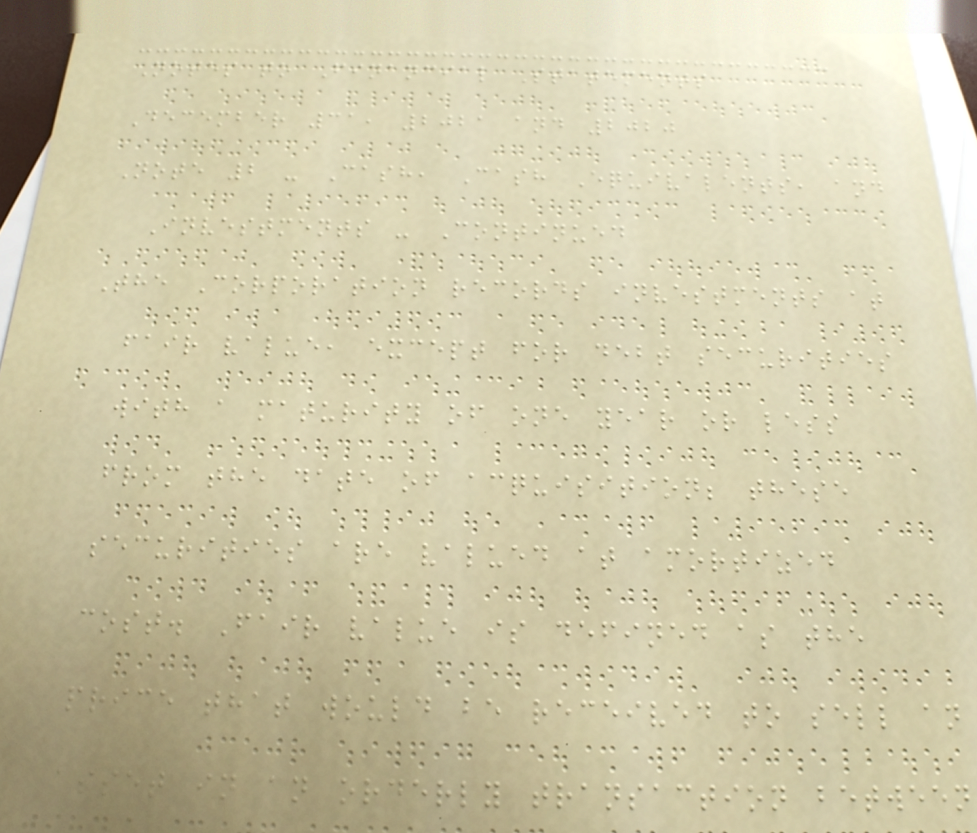Notes to Financial Statements
December 31, 2021 and 2020
Note 2 - Cash, Cash Equivalents, and
Investments - Continued
The Corporation records investments at
fair value, except for debt securities
with a maturity of one year or less
from the date of acquisition; these
securities are valued at amortized
cost. Fair value is defined as the
price that would be received to sell an
asset in an orderly transaction between
